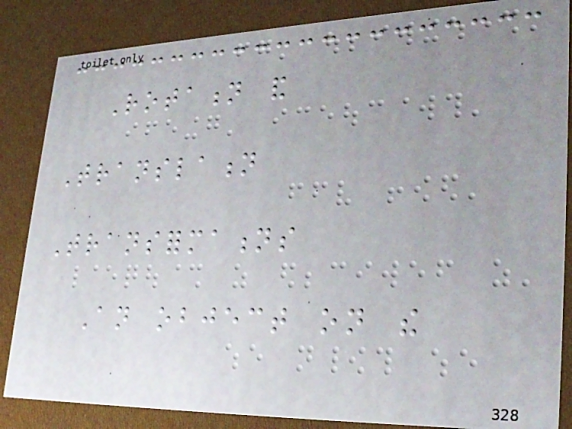Rotation and
Translation
Transformations
An object on the
